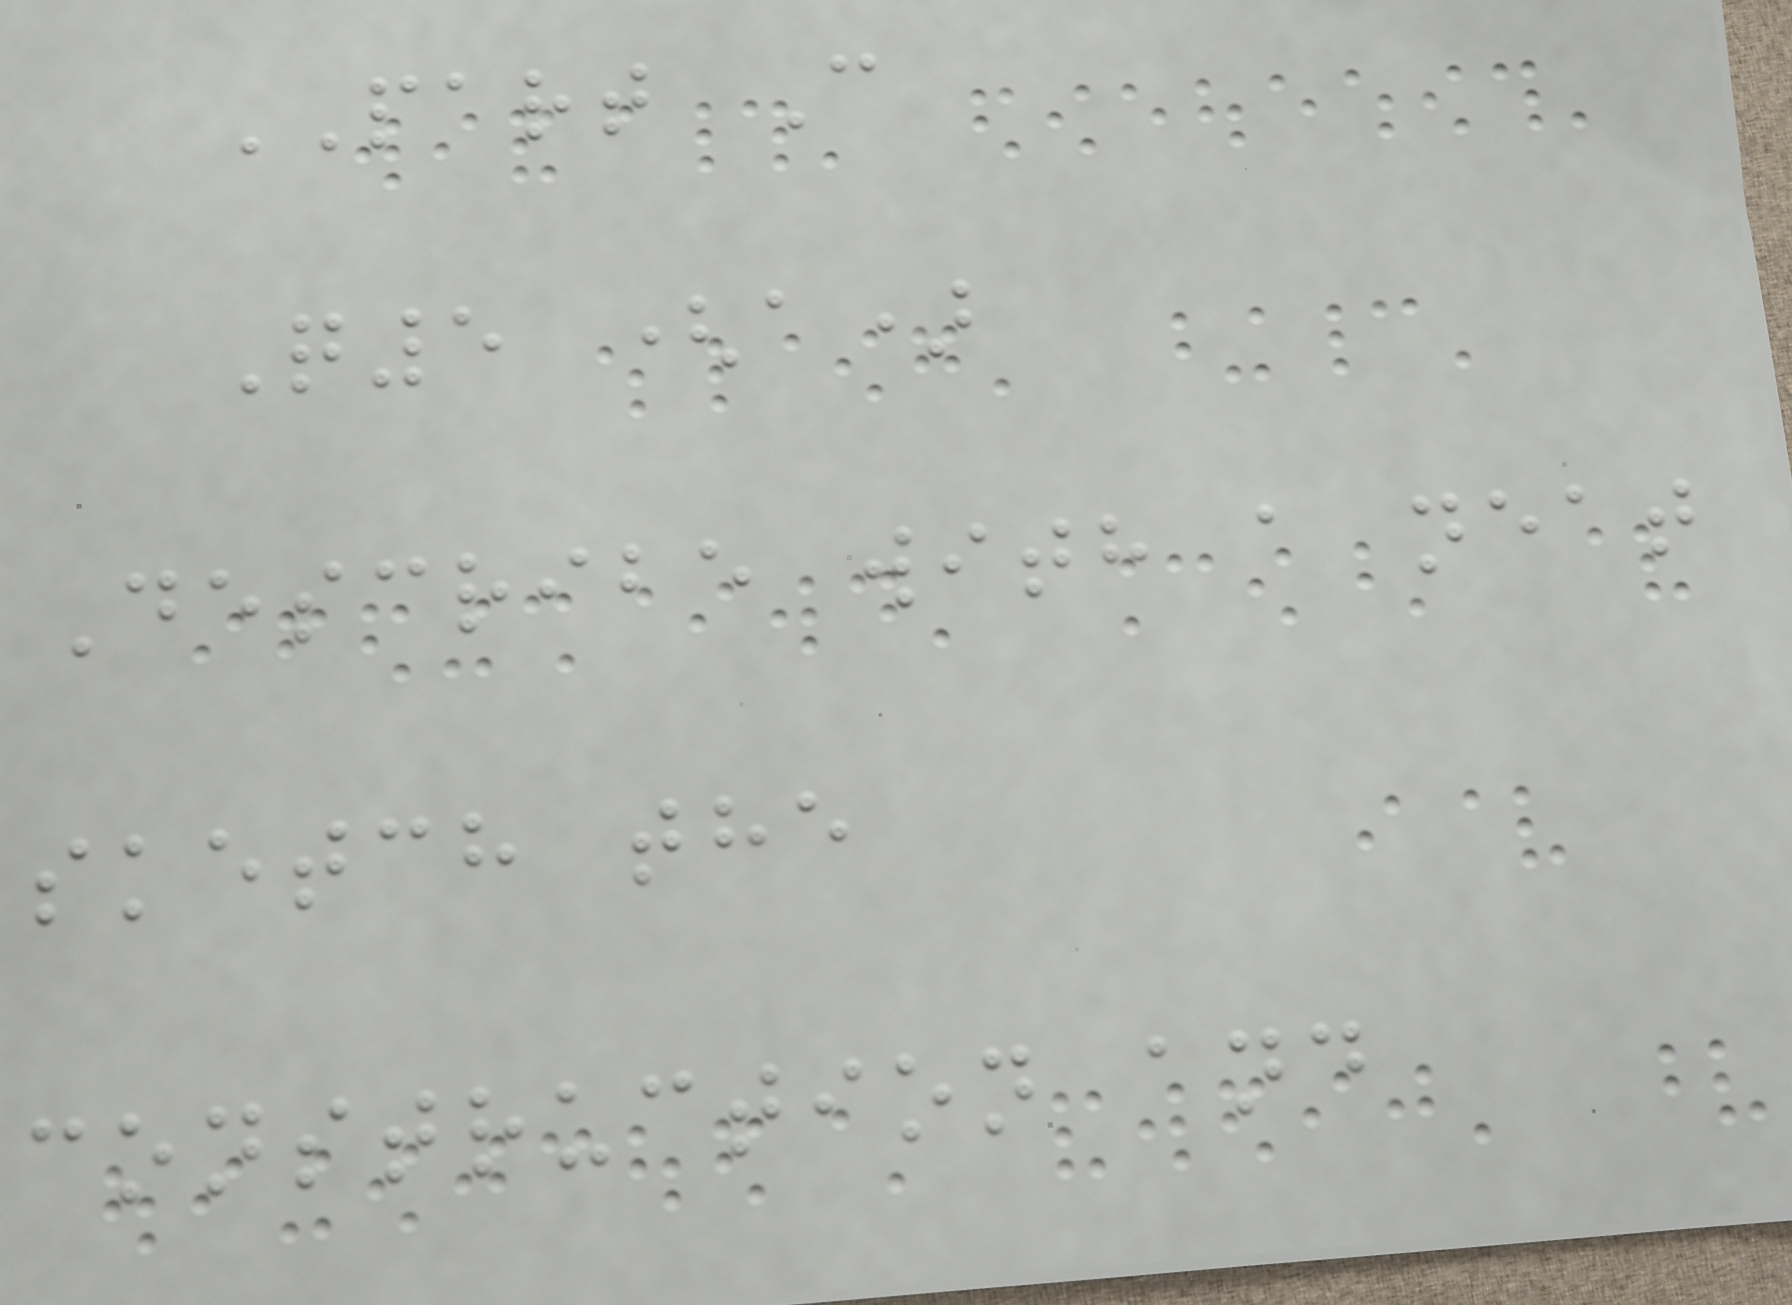PART C
Q5 (a)
Describe with a neat
sketch the
construction and
